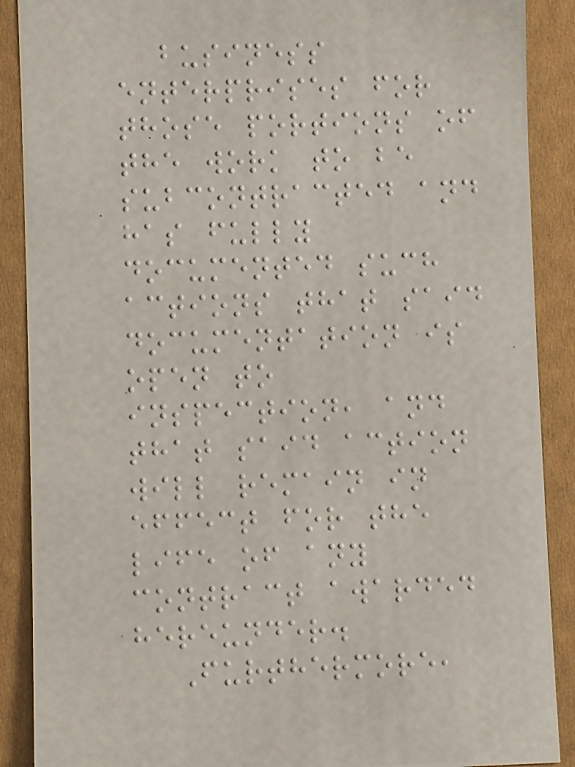business
enterprises for
those portions of
the work to be
subcontracted and
has fully
documented such
actions that said
documentation is
open to
inspection, and
that said action
will remain in
effect for the
life of any
contract awarded
hereunder.
Furthermore,
